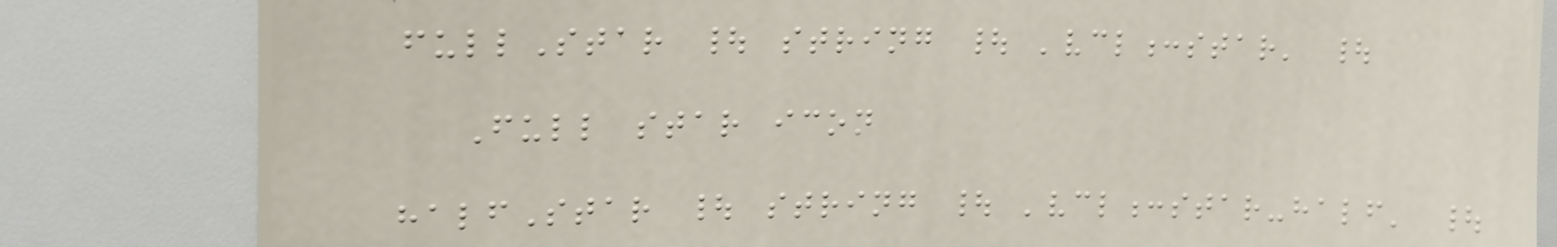fullStar | string | 'vcl:star' |
Full star icon
halfStar | string | 'vcl:star-half' |
